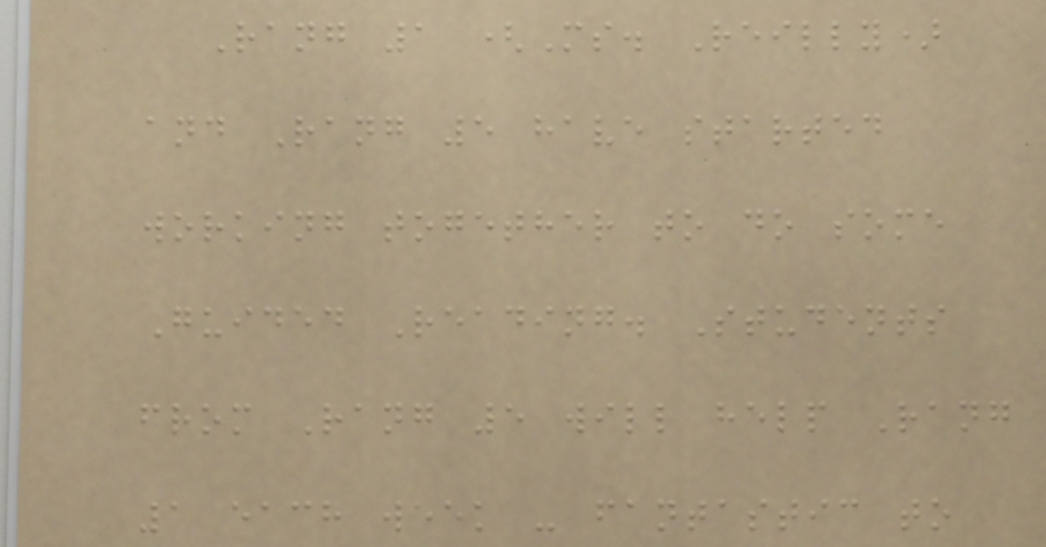Rang 1 (Ms. Reilly)
and Rang 5 have started
working together to do some
Guided Reading. Students
from Rang 5 will help Rang
1 each week - fantastic to
